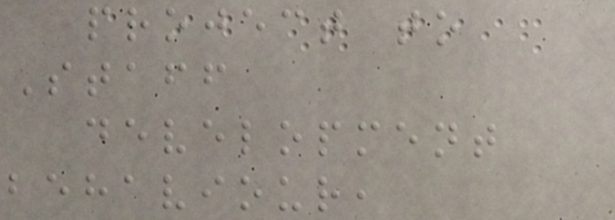project to
Staff
development
behaviour,
